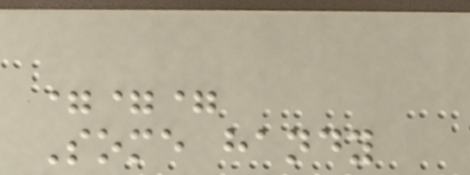===
Some handy
